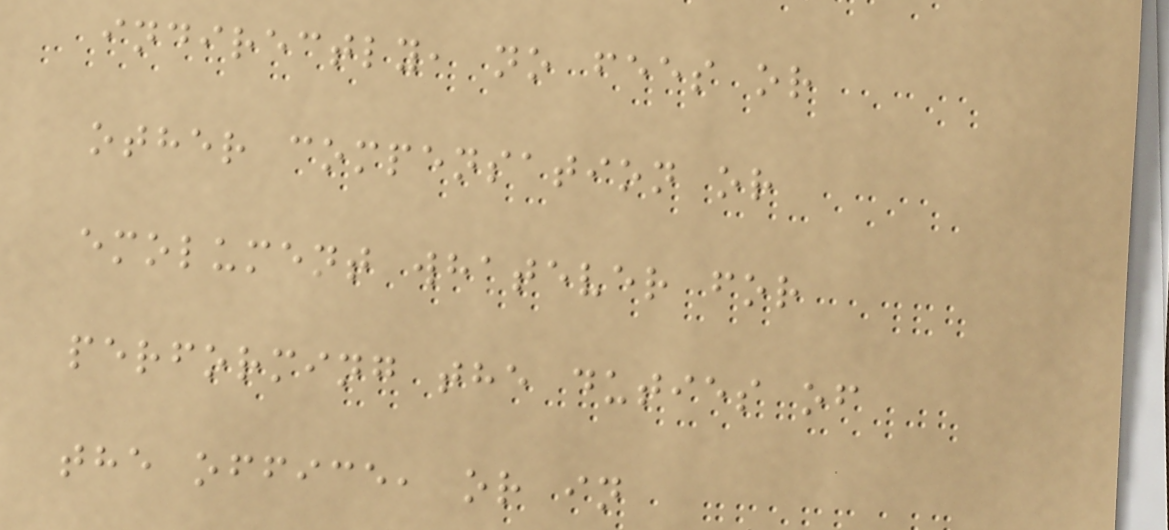indirectly, no fees or
other compensation or
emolument whatever for
performing the duties of
the office, or in
